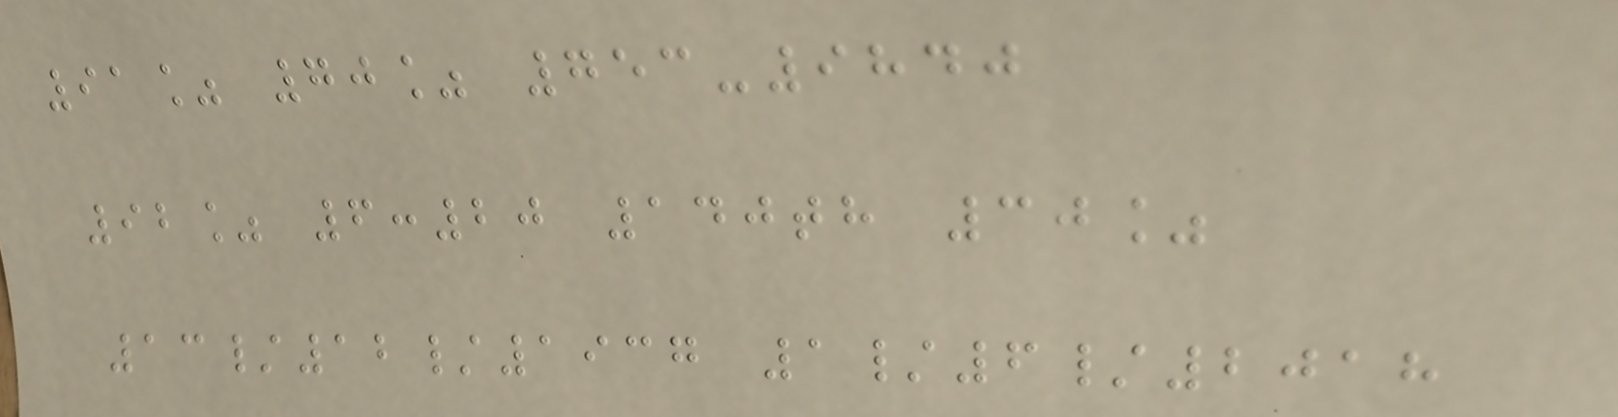91% 70% 753-9840
92% 6:20 140th 30%
13/12/1937 1/6/2018
